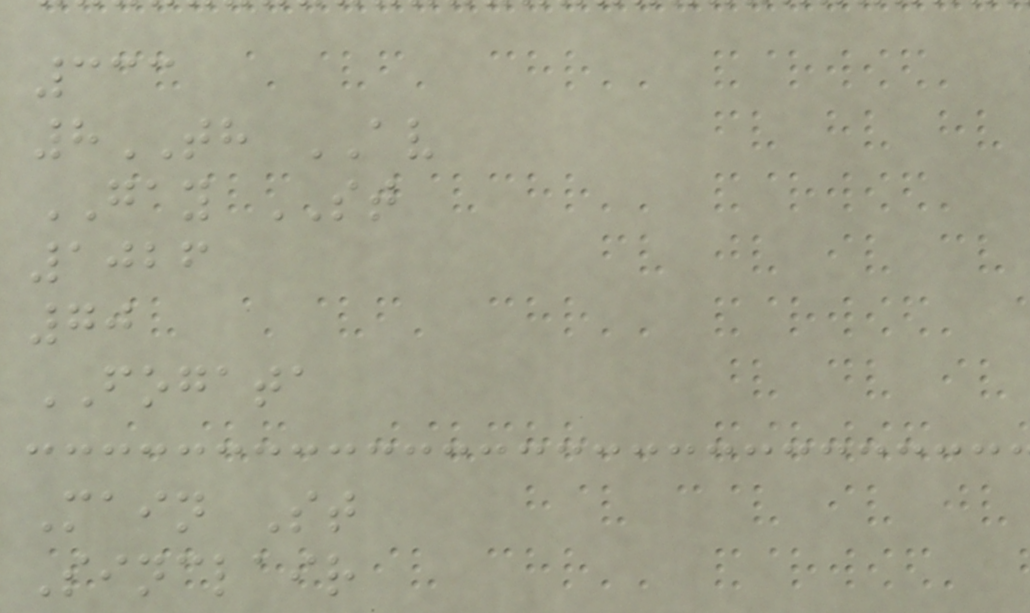333
8TH AV
GAY ST
1026
70
FOGATA
Main St
Sinclair
